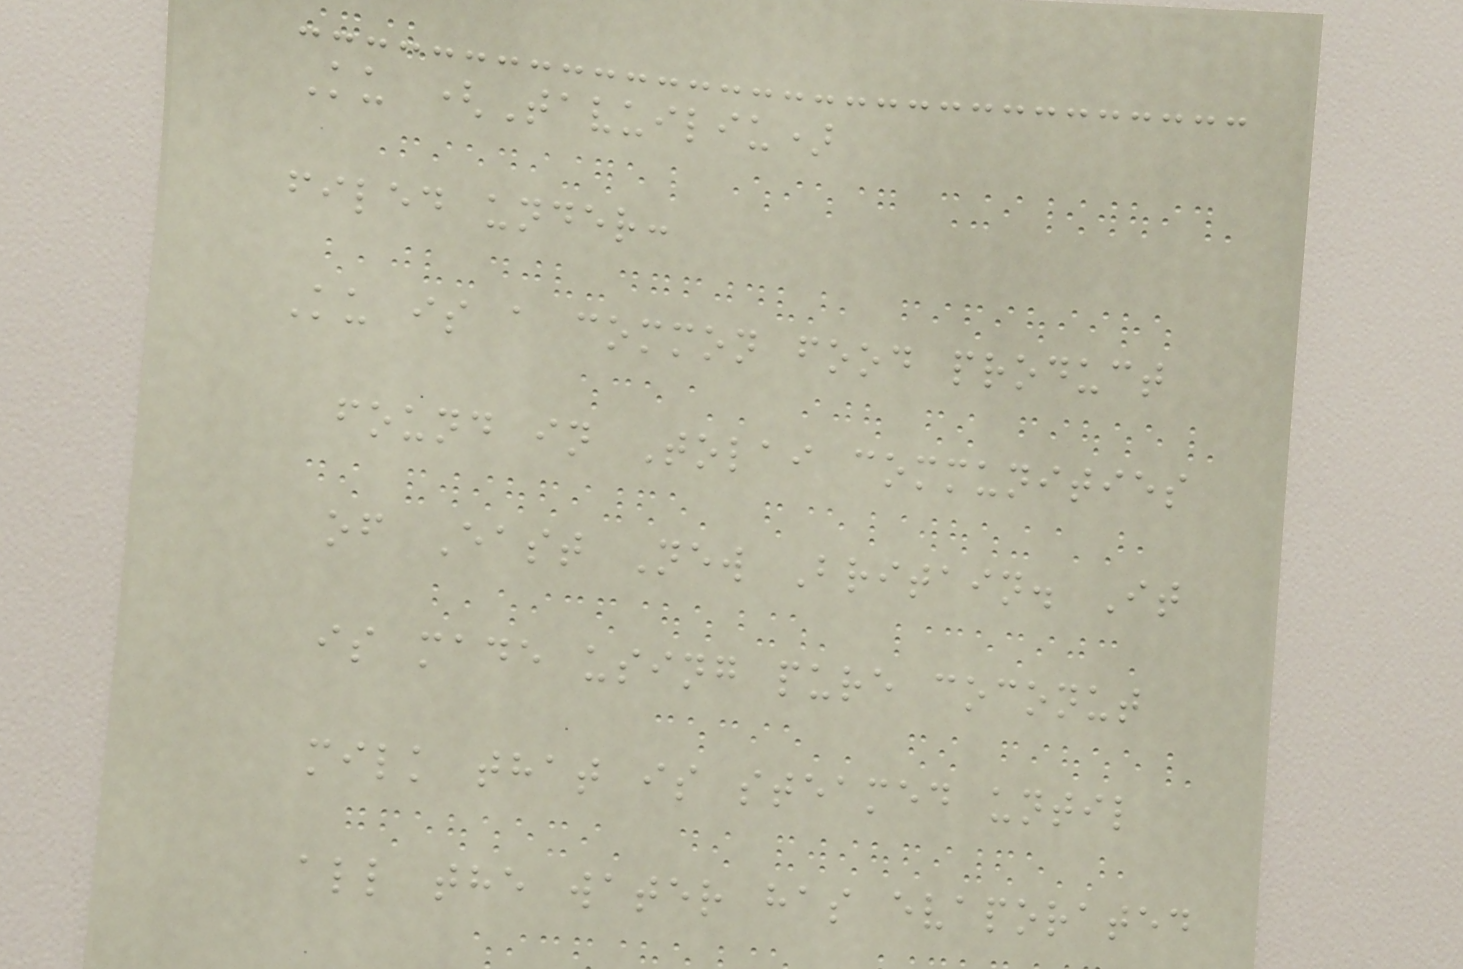Ku (Tavuiliu)
filed under:
Ku is a common food product
found in Tolai communities
of East New Britain. It
is made using pure coconut
milk that is steamed until
all the water has evaporated
